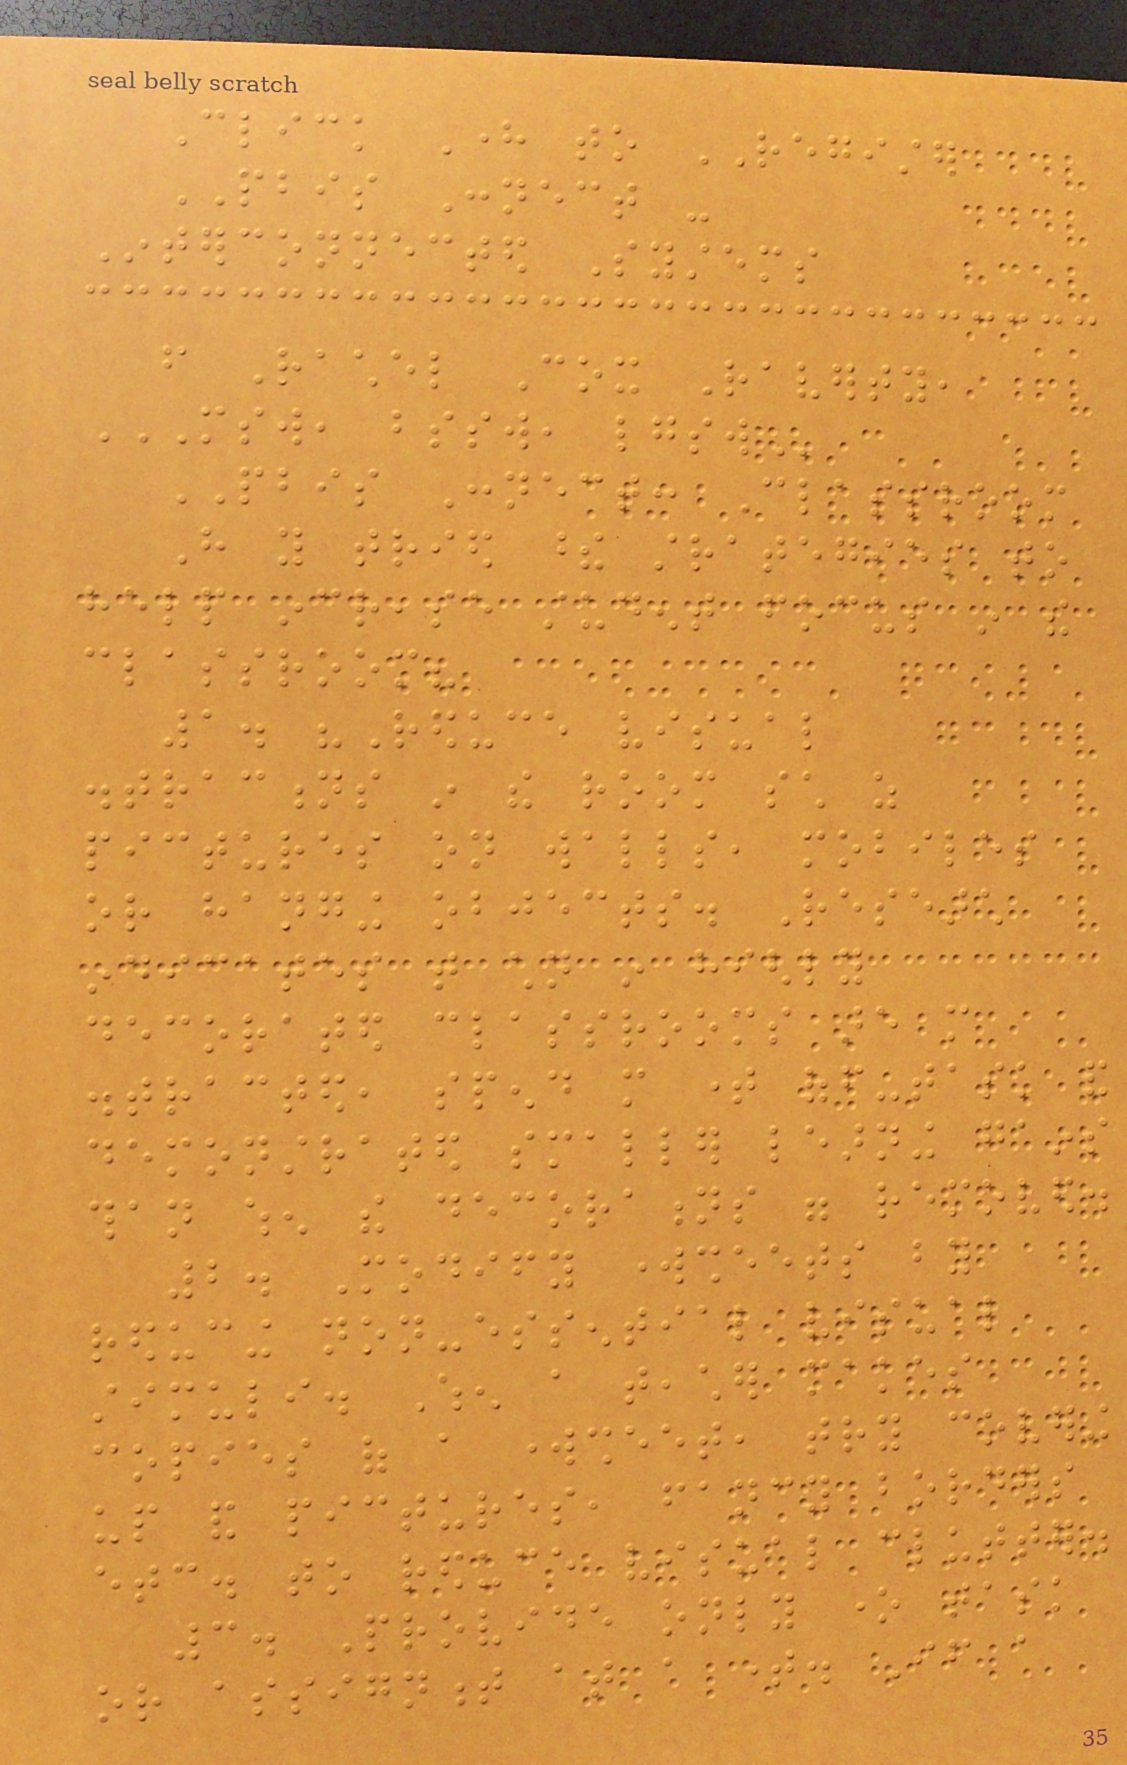Click Here to REGISTER
PBIS Connect -
Interconnected Systems
from Rachel Cox Raverty,
MSW, BSSW, LGSW
PBIS Connect: Classroom
Have you tried these strategies to
help increase student focus in the
classroom?
1. "Reduce visual
distractions in the room such as
pictures on walls, mobiles
or hanging objects. Research
indicates that children in highly
decorated classrooms are more
distracted, spend more time off-task and
demonstrated smaller learning gains
than when the decorations were removed.
2. Modify worksheets by
reducing non-essential visual
stimuli. When a teacher makes
copies of a worksheet, try covering
up and pictures, fancy borders
etc. to reduce visual clutter.
3. Provide only one task
or assignment at a time. If a
